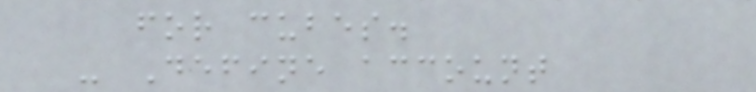for cubes.
- Define account
